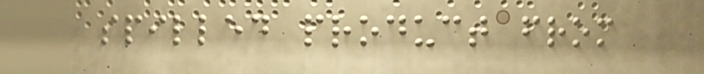spilled product from
